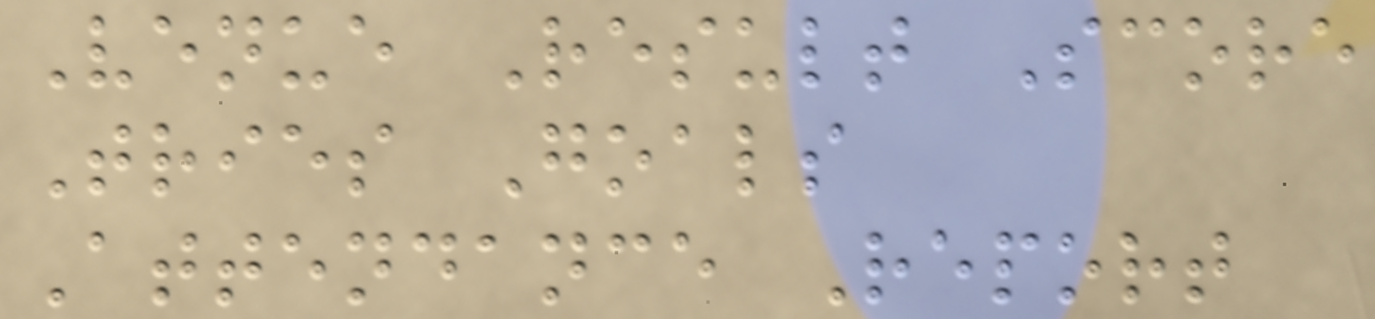Venue Result Score
Tries Goals
Attendance Report
